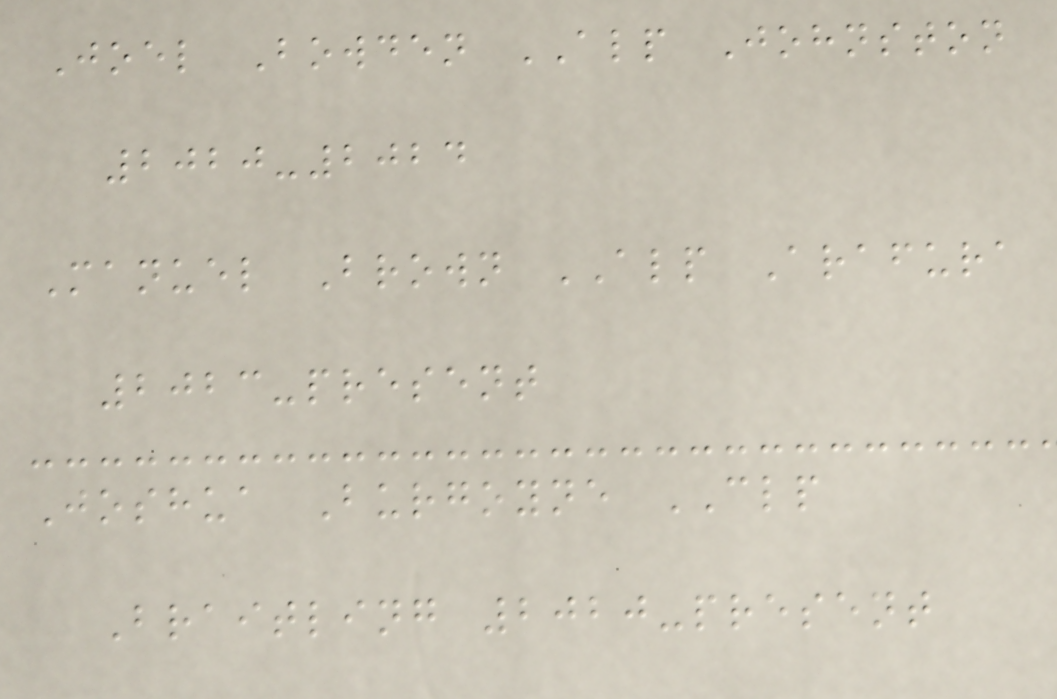Joel Bowden ALP Johnston
2020-2024
Manuel Brown ALP Arafura
2023-present
Joshua Burgoyne CLP
Braitling 2020-present
